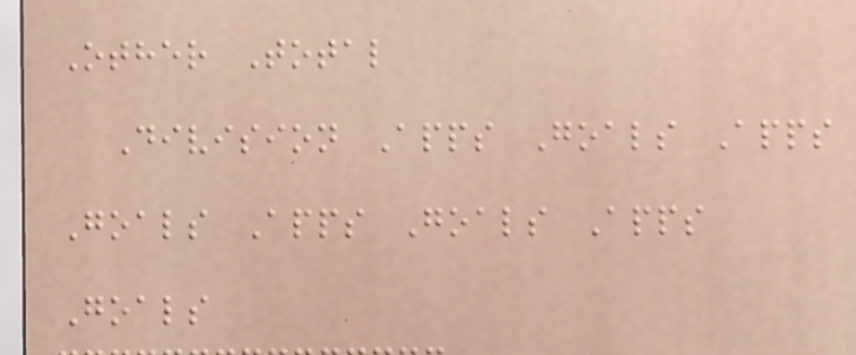Other Total
Division Apps Goals Apps
Goals Apps Goals Apps
Goals
